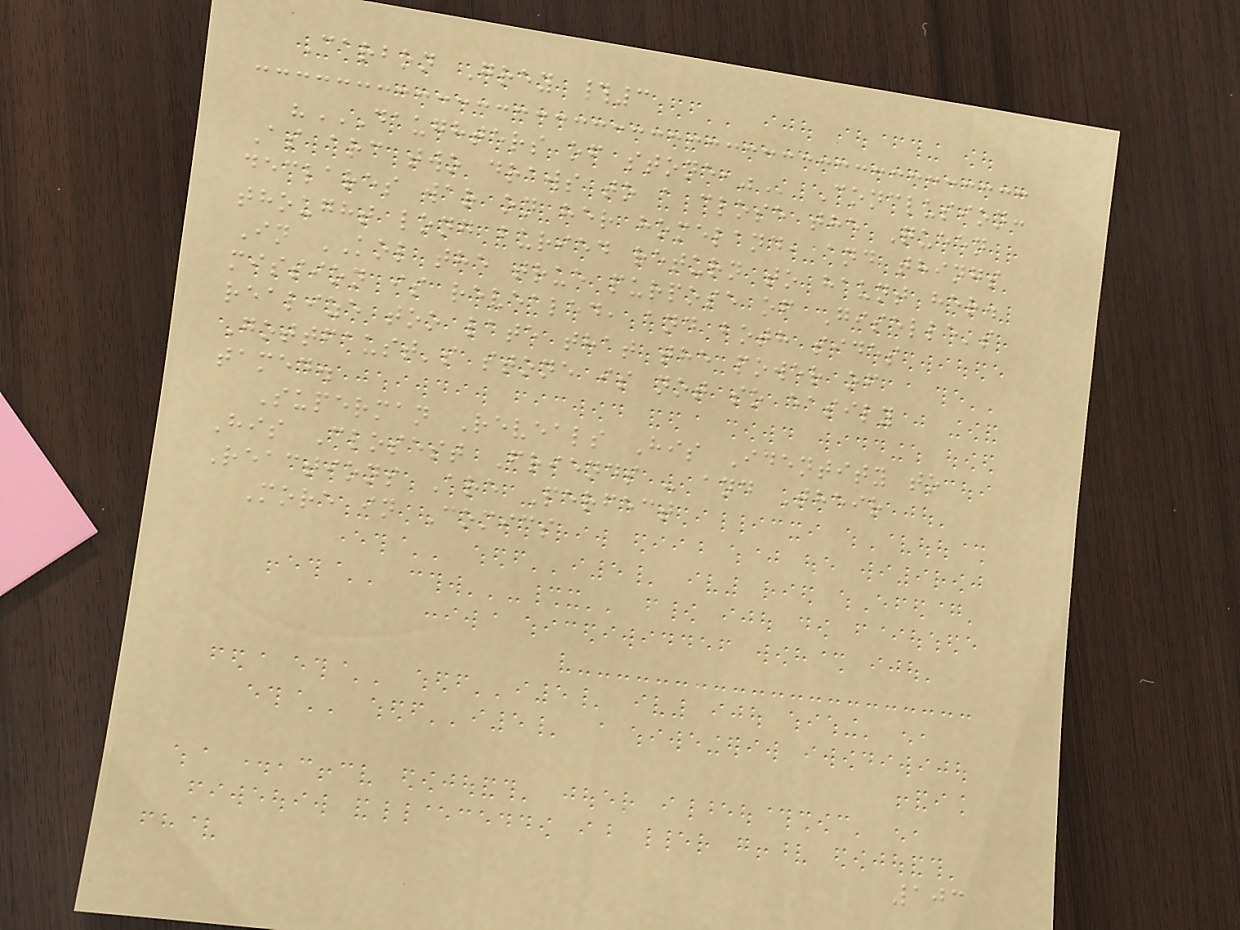Carbon Grey #3
"DAUGHTERS OF STONE," Conclusion:
As arc two draws to a close the Queen
declares war on her homeland, and things
thought long buried return to haunt her.
In KOL the true purpose of Giselle's
mission is revealed, and both sides
realize too late that the power of
Gottfaust's stone is not so easily
tamed.
Superman Reveals His Identity to
His Closest Friends - and Their
Reactions Are Perfect
More in Comics
103
